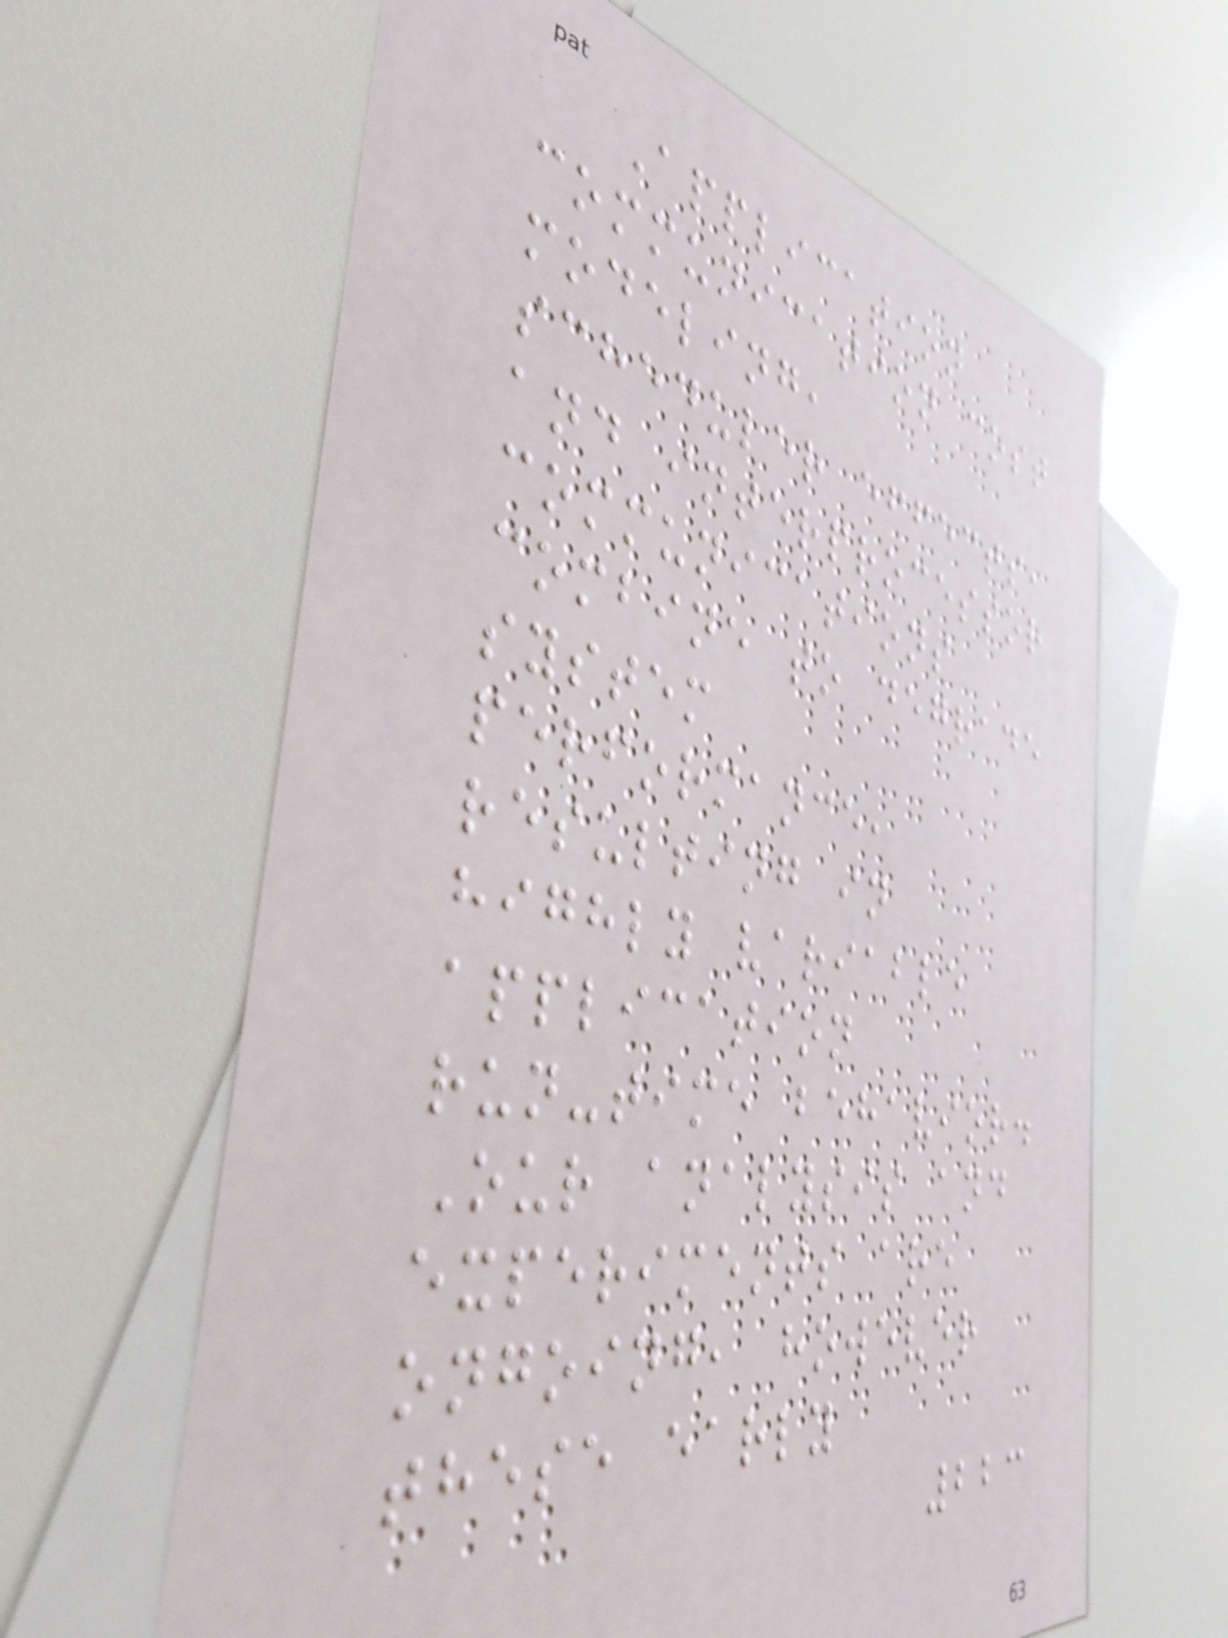Application
communication cost
modeling,
scheduler effects,
and interprocessor
communications
combine to degrade
system
performance,
resulting in
highly variable
application
run-time behavior.
Our analysis and
experiments are
ongoing, however
these early
223
